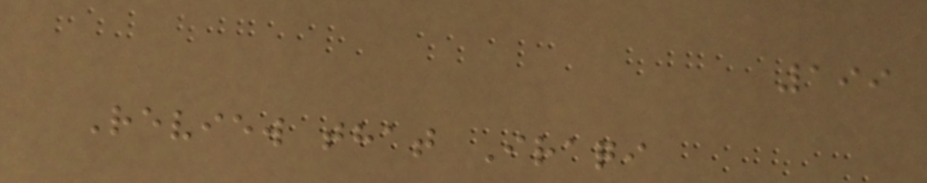199
Review that Iraqi
